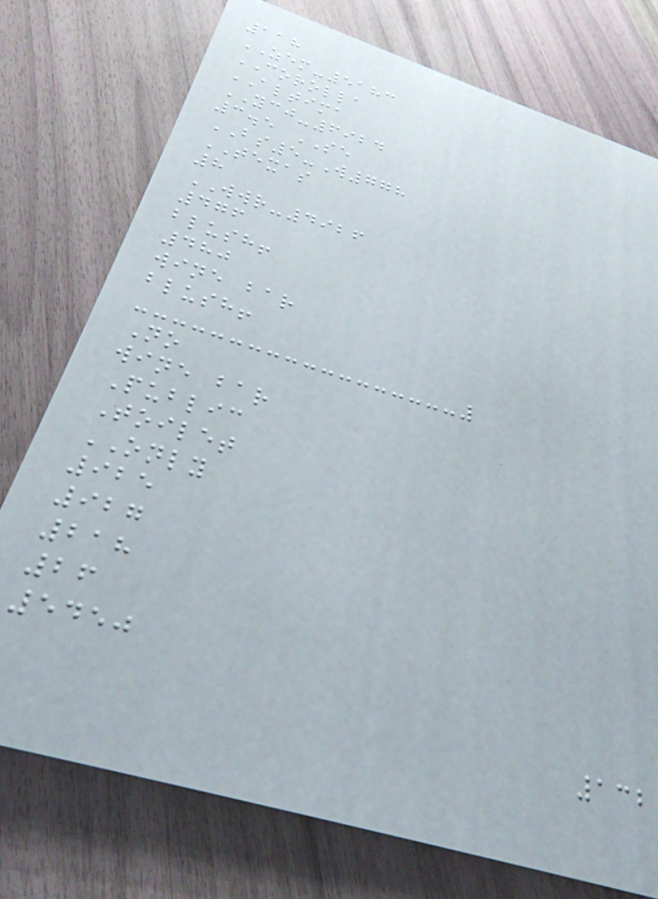118
ZEM-5183
COROLLA
ALTIMA
YCJ-6924
3.5 SE
BS5-W778
TEXAS
8
WWR-4926
476
blush!
480
wine bar
blush!
No
wine bar
Public
Toilet
ONLY
925
927
218
26
5450
132
